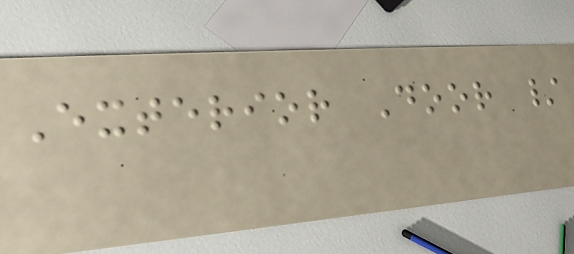Exterior Door /
